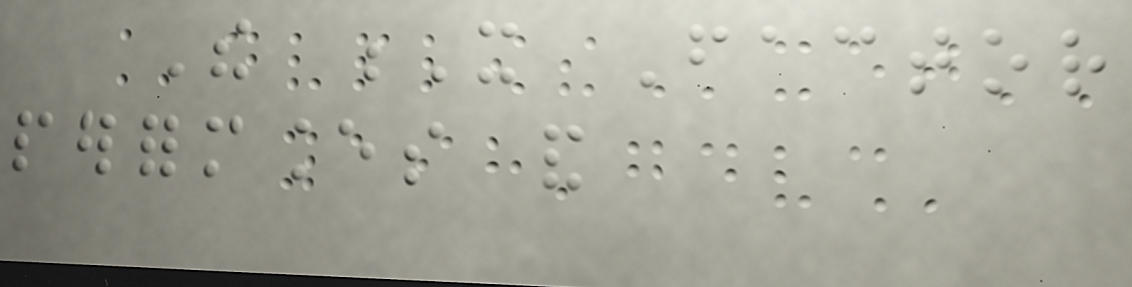The X Factor
performances and
